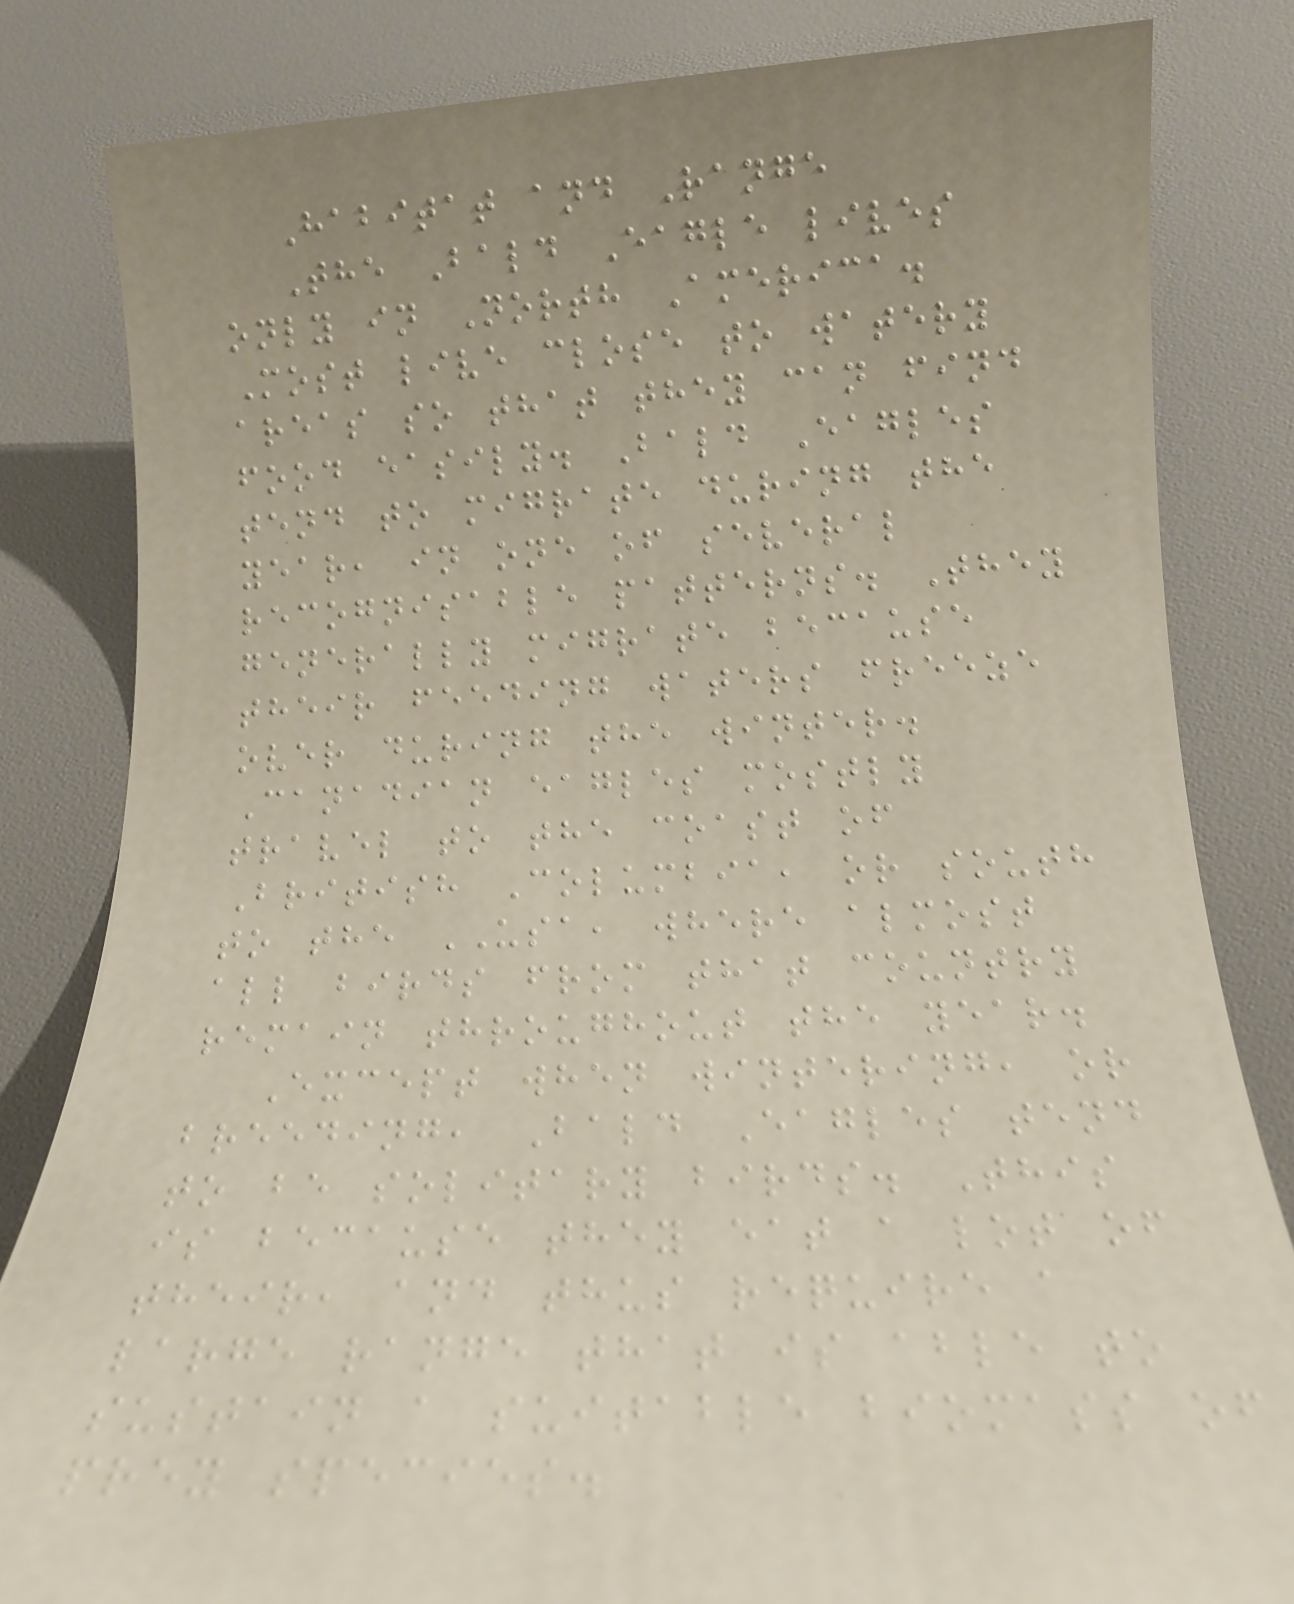Habitat and Range
The Bald Eagle lives
only in North America.
Most live close to watery
areas so that they can find
food easily. Bald Eagles
tend to migrate during the
year, in one of several
recognisable patterns. They
generally migrate because
their feeding waters freeze
over during the winter.
Canadian eagles mostly
travel to the coast of
British Columbia, or south
to the USA, where almost
all birds from that country
remain throughout the year.
Except when wintering, or
breeding, Bald Eagles tend
to be solitary birds. This
is because they eat a lot of
their, and thus require a
large range that is able to
sustain a suitable biomass of
prey species.
